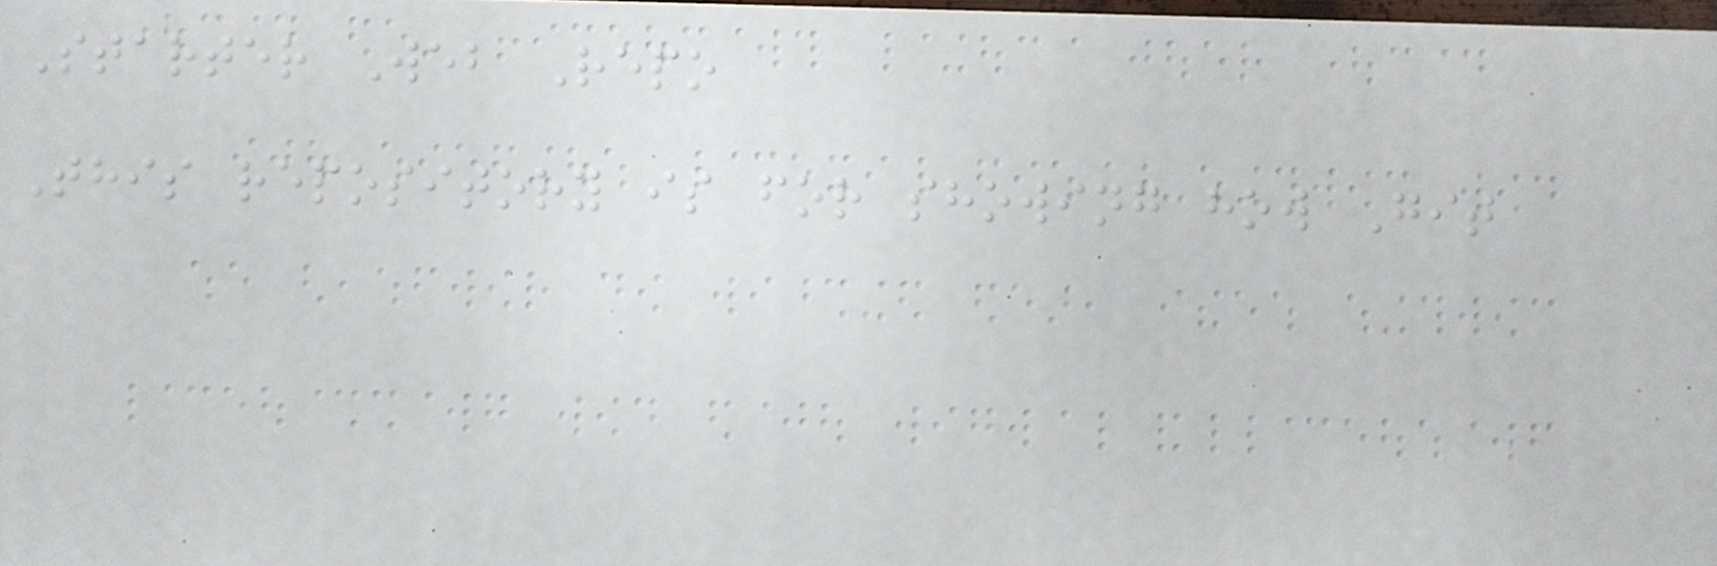Starter Web Repo
This repository is for showing how Git
